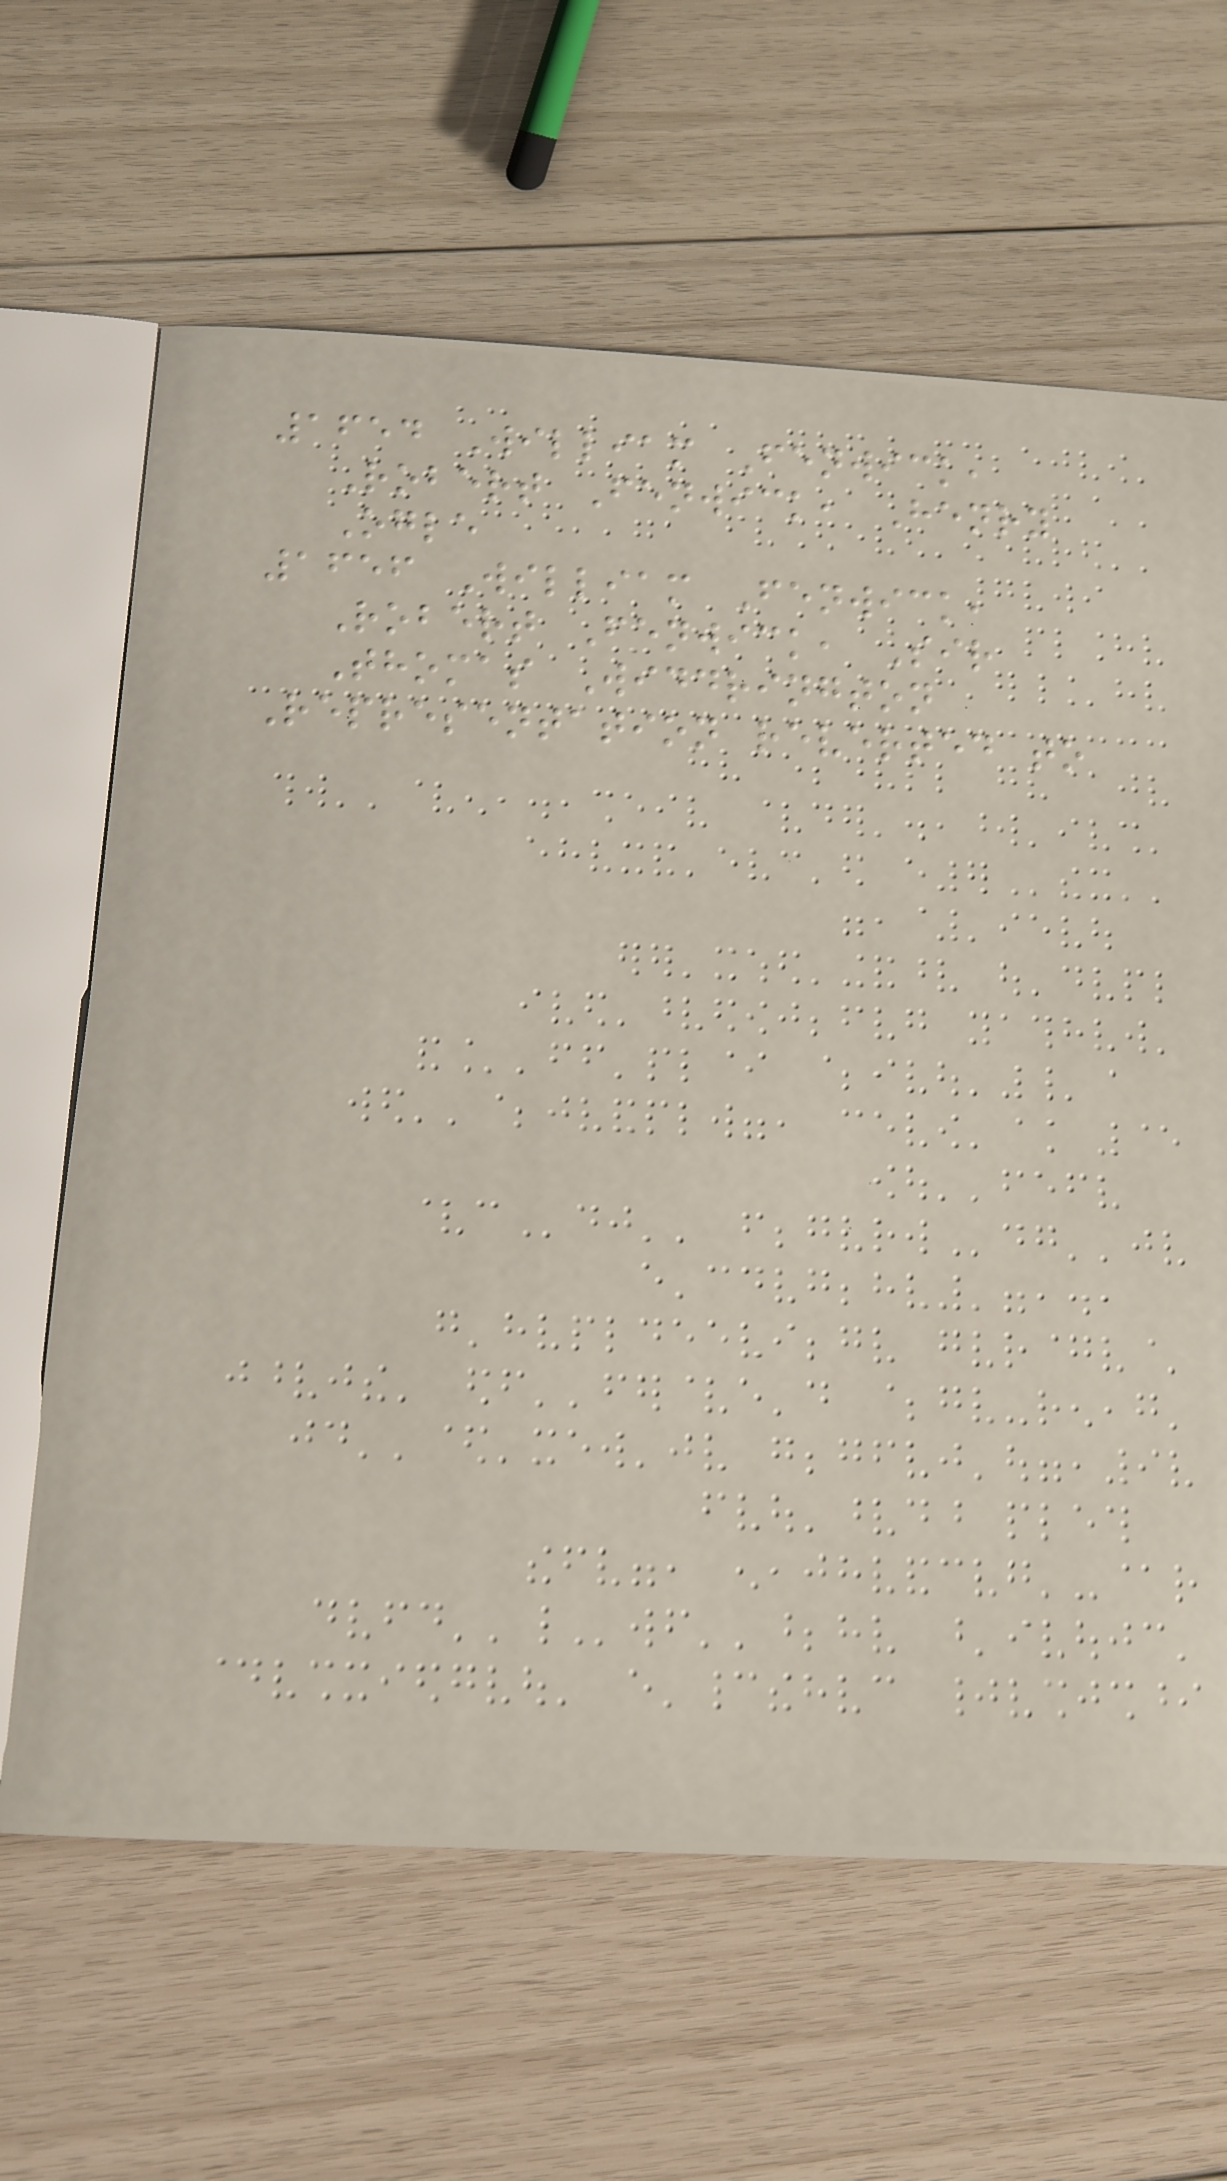1654 William Fenwick,
Robert Fenwick, Henry
Ogle
1656 William Fenwick,
Robert Fenwick, Sir
Thomas Widdrington
Representation reverted to
